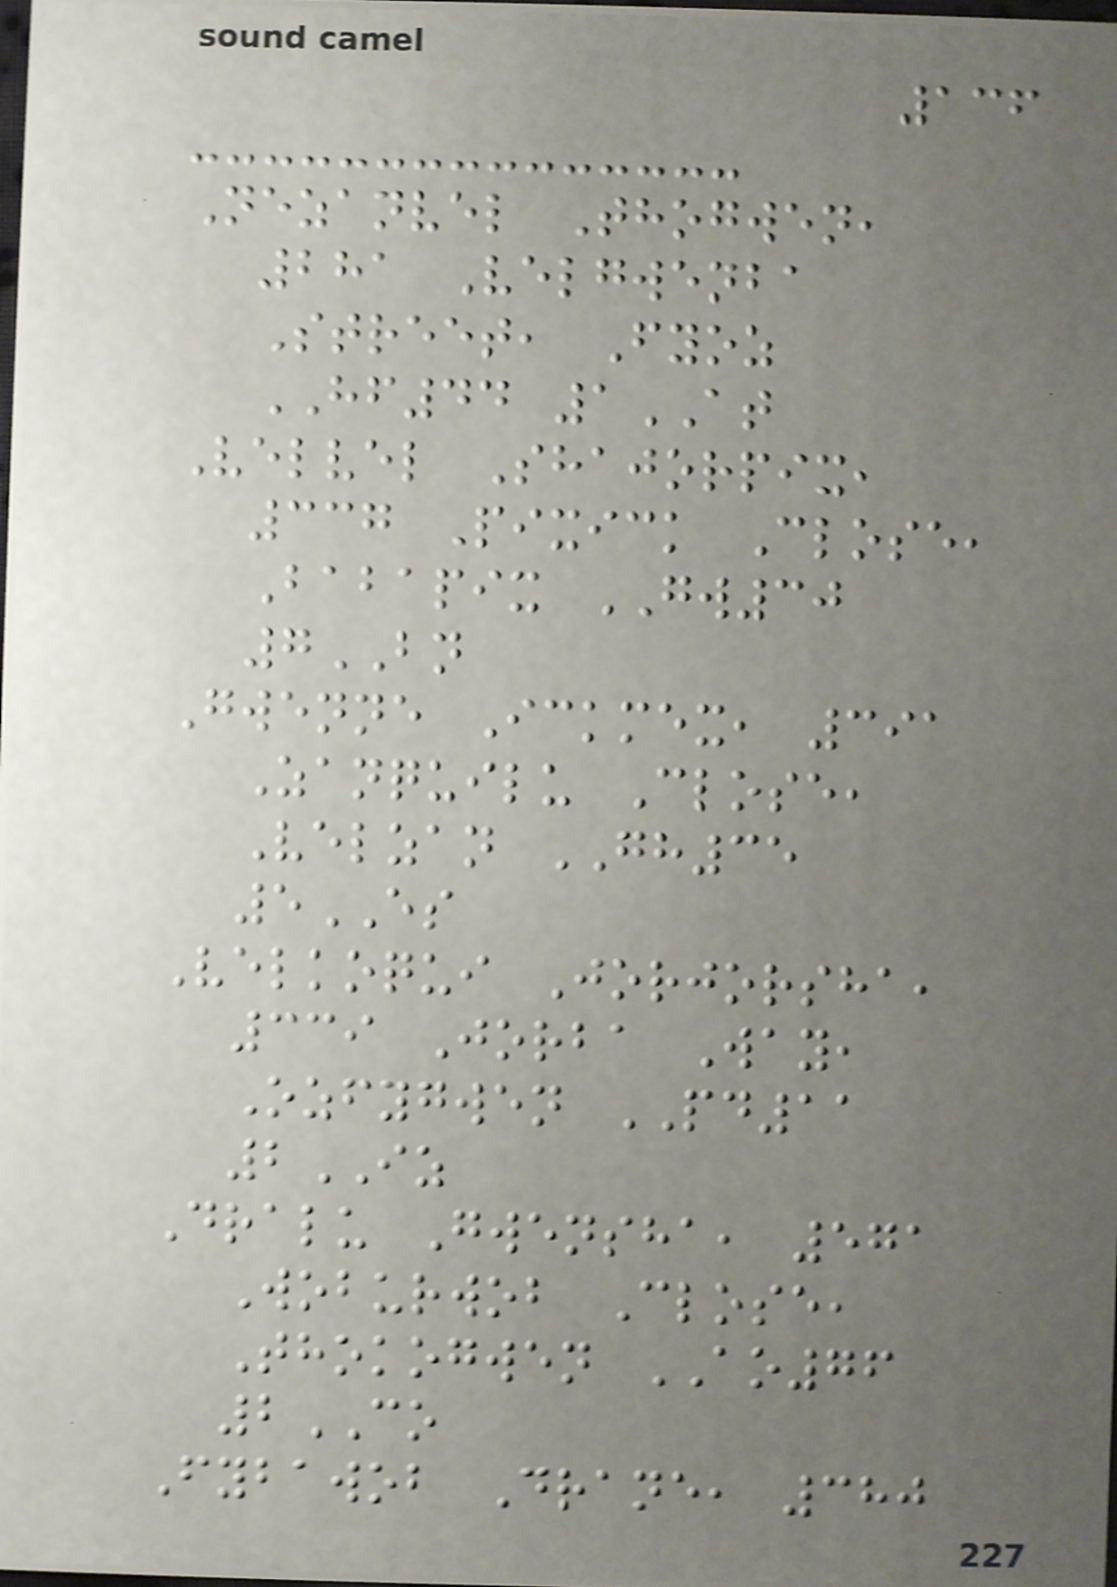136
Nezanvel Thogwen,
281 Velgwenba
Street, Fyoz
HF44 1AT
Velvel Shajorpix,
337 Pixick Close,
Babapix GW30
7BN
Gwenne Ickmex, 391
Zanquilu Close,
Velzan GH35
5ES
Velkoqui Jorjorsha,
339 Jorba Way,
Ozfygwen PD11
2IZ
Dralu Gwensha, 571
Woburwob Close,
Thokogwen AO76
2CO
Fybawob Drane, 380
